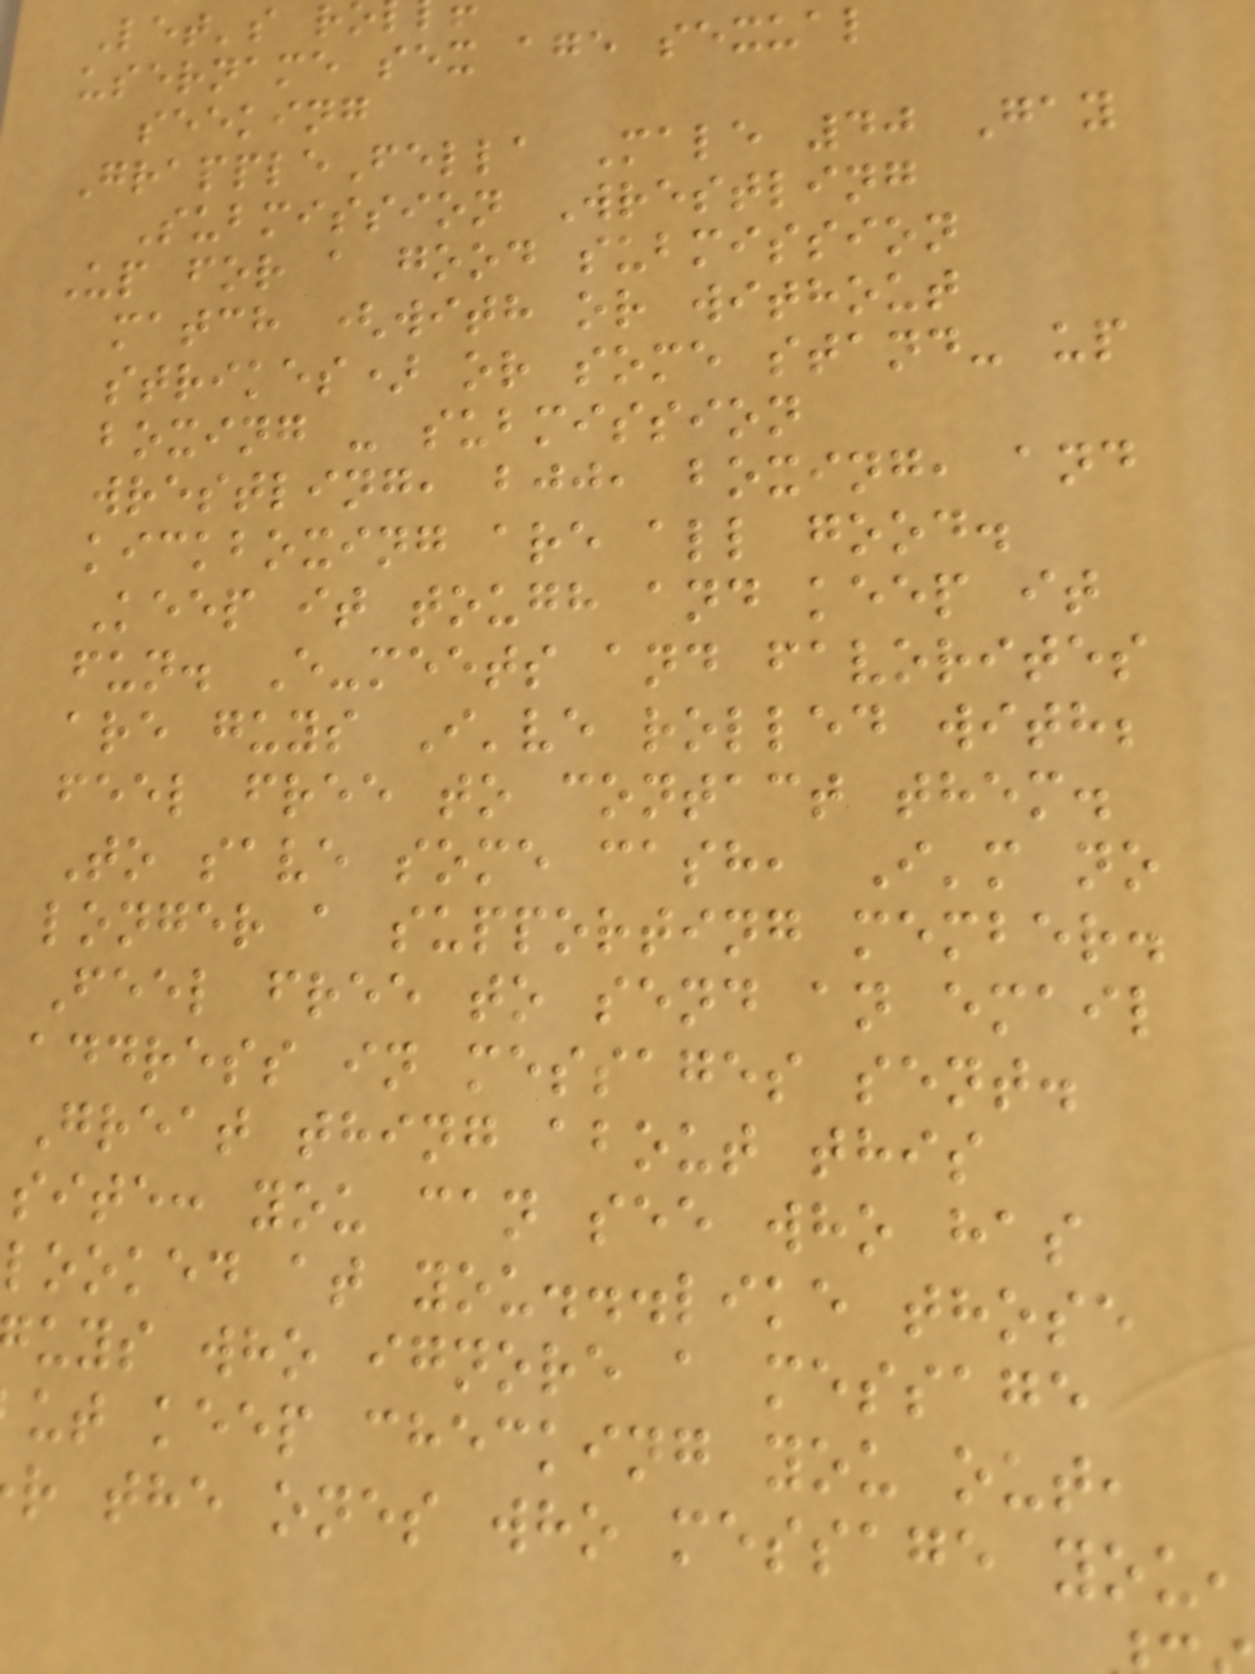Let's r
username sex age sexual
seeking
GrappleFella Male 40 Gay
Submission Wrestling
Up for a good submission
match (with or without
strikes) or some stand- up
boxing - submission
wrestling, bjj, boxing, and
kickboxing are all good.
Keep it tough and keep it
fun. E-meets and favorites
are guys I've rolled with;
feel free to contact them.
To save some cash, I'm no
longer a supporting member.
Feel free to send an email
address in messages sent.
Great thing about this
site: you can see who has
looked at you...like those
uys who ignore a message
ut keep checking you out,
r the ones who message you,
